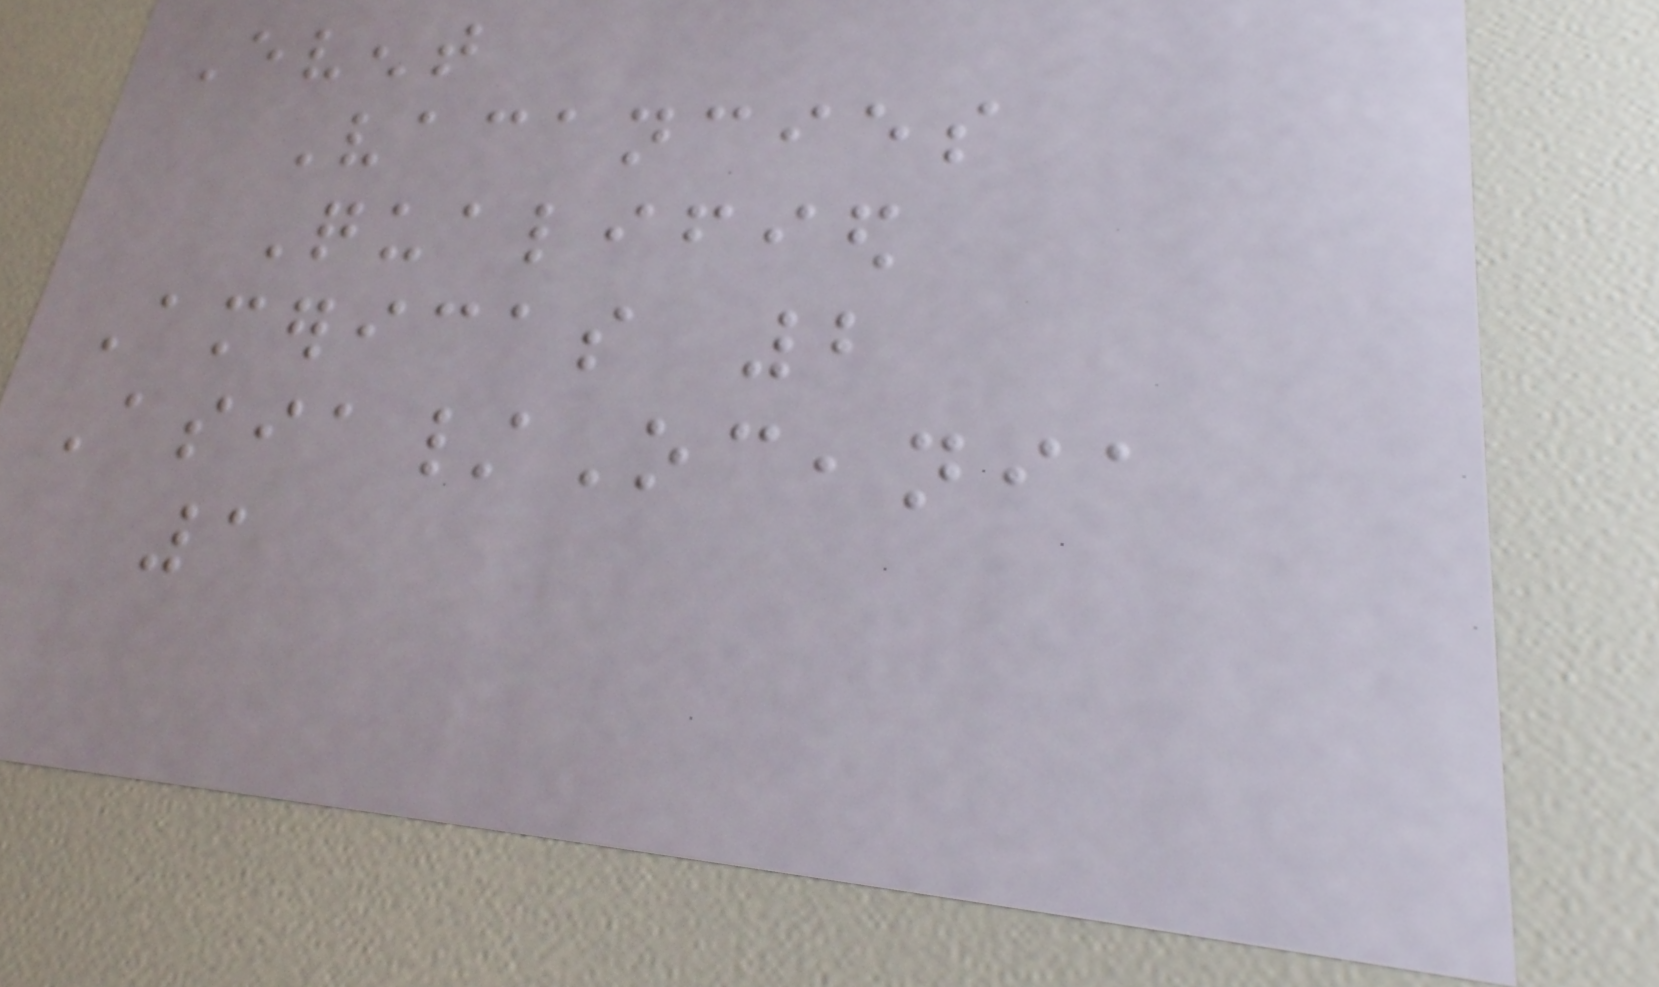Event
Vacancies
Qualified
Americas 2
Asia/Oceania
1
